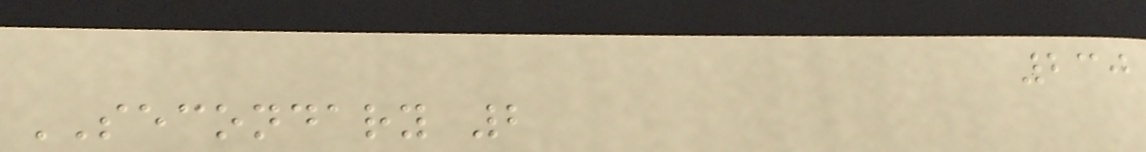230
SECONDARY 2
